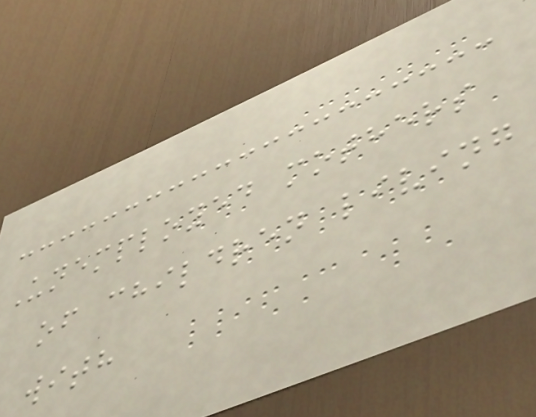Unemployed mothers
of children living
with
